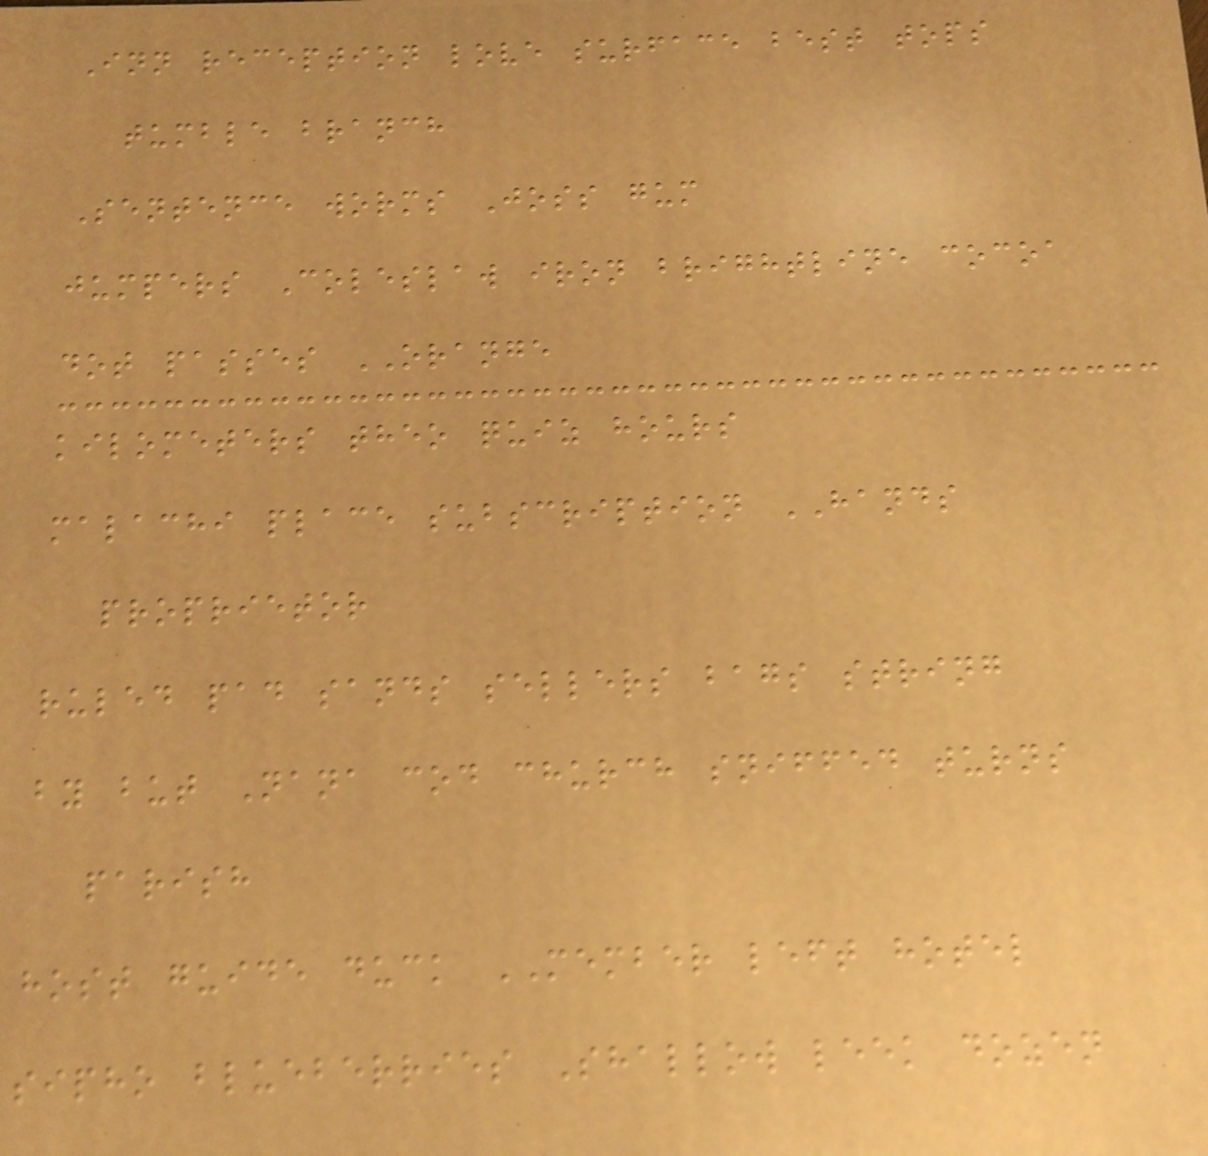Inn reception love surface best tops
tumble branch
Sentence worms Joss gum
jumpers Coleslaw iron brightline cocoa
dot passes ORANGE
kilometers theo quiz hours
malachi place subscription HANDS
proprietor
ruled pad sands sellers bags string
by but Nana cod church sniffed turns
parish
host guide duck MEMBER left hotel
sipho blueberries Shallow leek dozen
